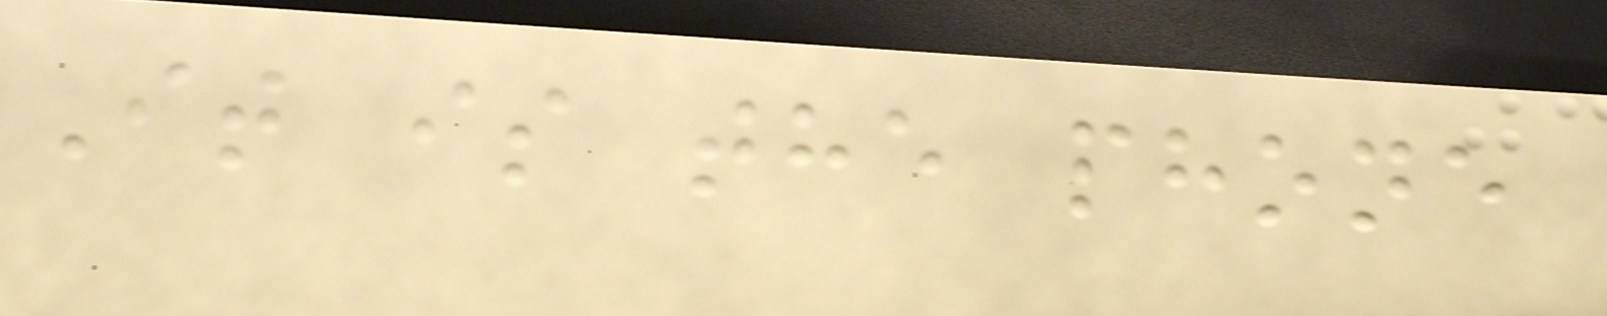It is the phone
